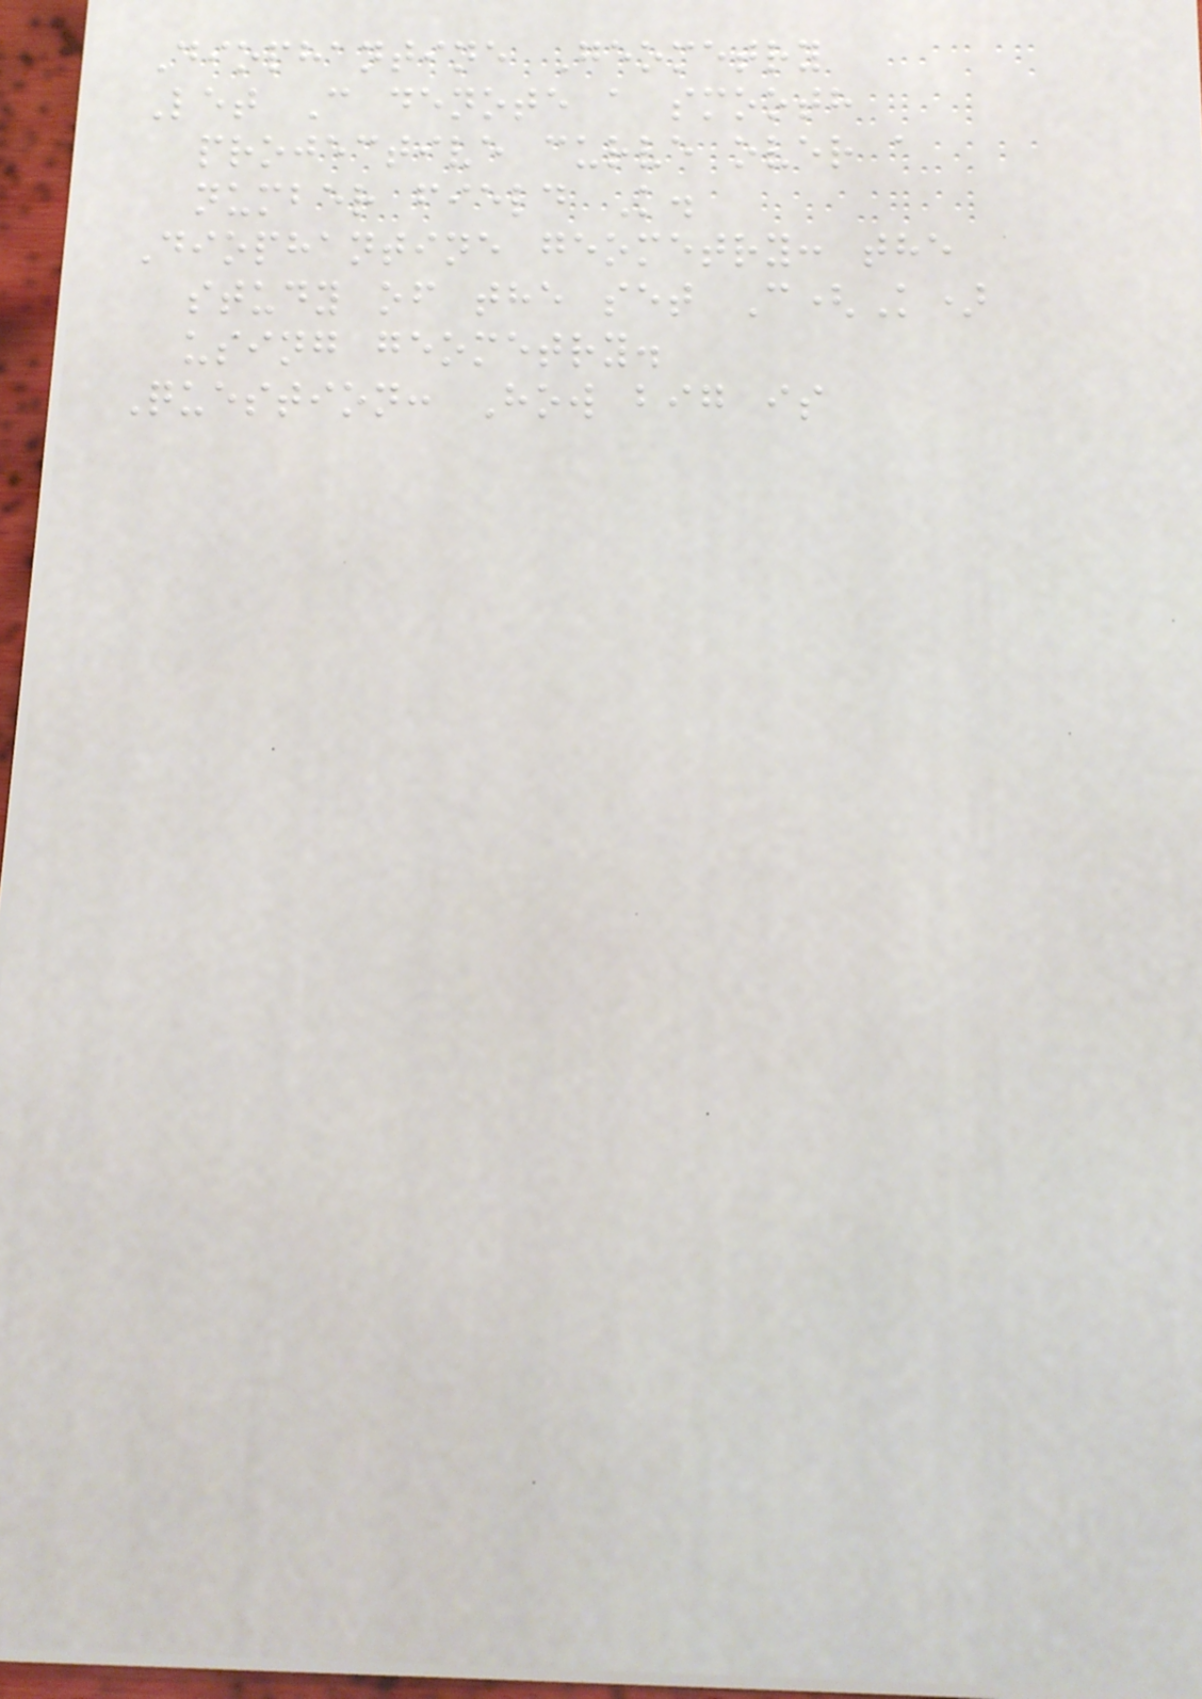Diophantine Geometry
Let C denote a smooth
projective curve over a
number field K.
Diophantine geometry: the
study of the set C(K)
using geometry.
Question: How big is
